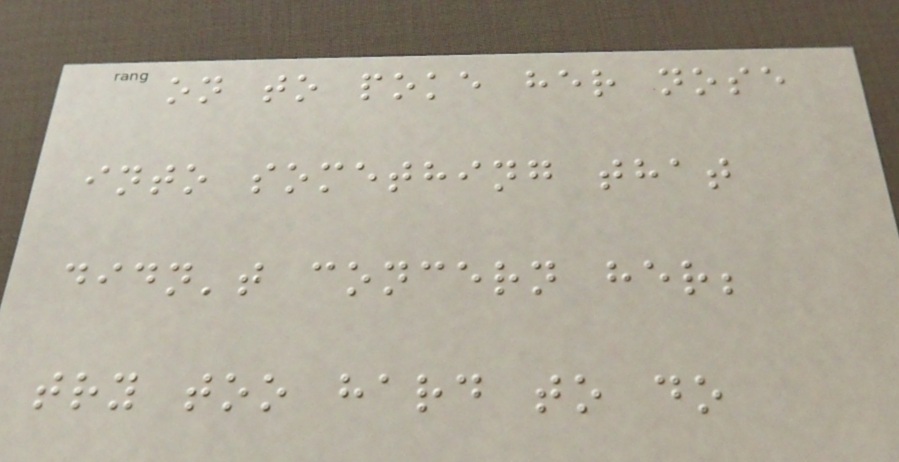on to poke her nose
into something that
didn't concern her;
try too hard to do
